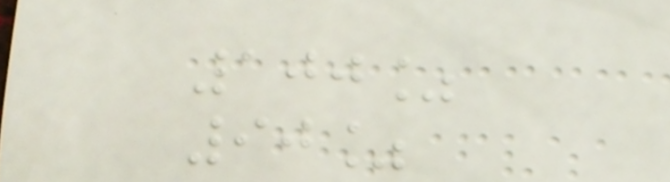100%
90%
